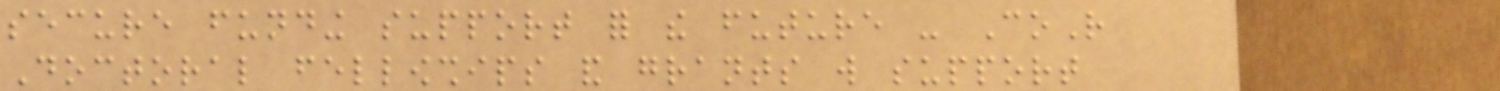secure funding support for the future - CoR
Doctoral fellowships and grants will support
